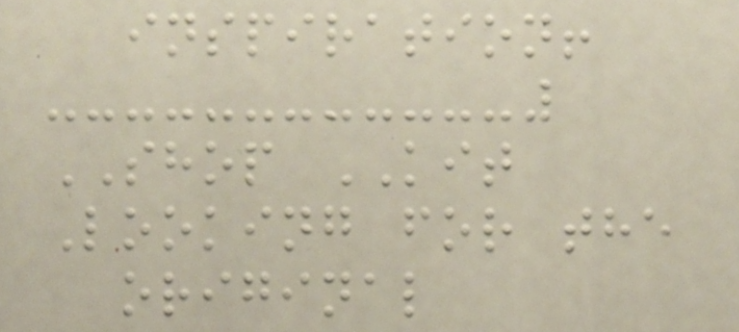inspiration!
SHOP KIT
Looking for the
original
